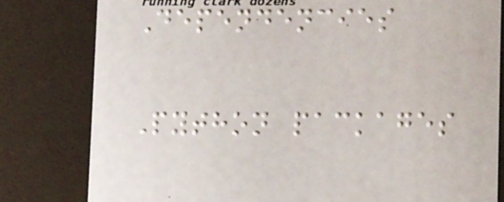Dependencies
Python packages
